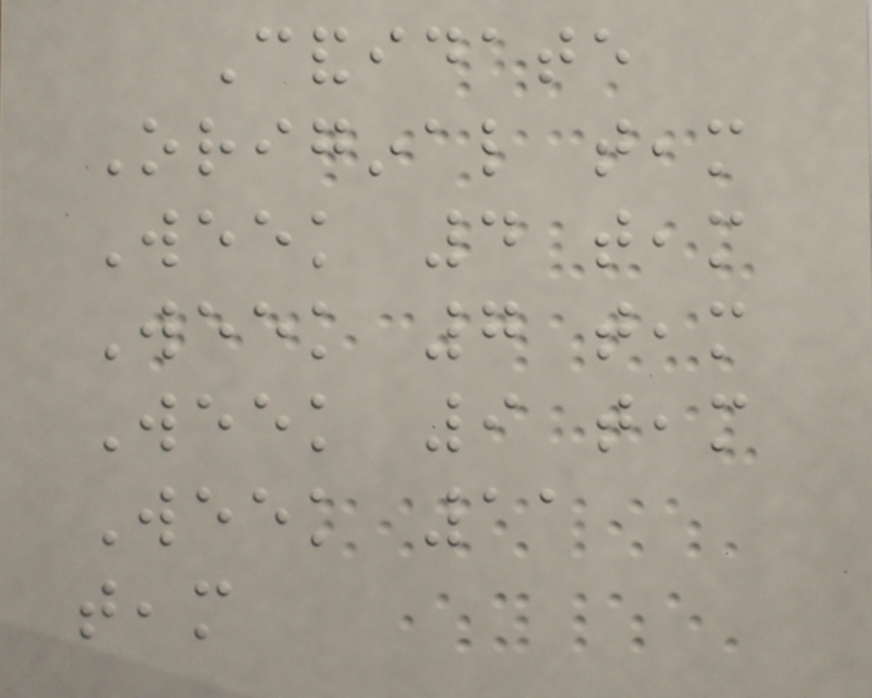Candidate
Original team
Week 4 team
Week 7 team
Week 9 team
Week 11
team
